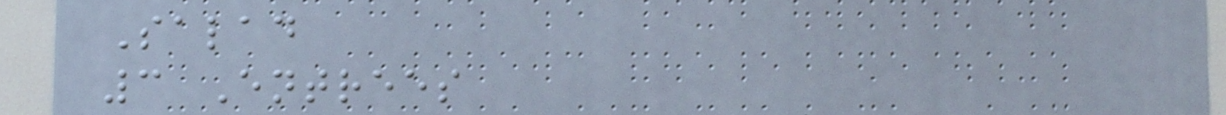Salad
3 Entrees
